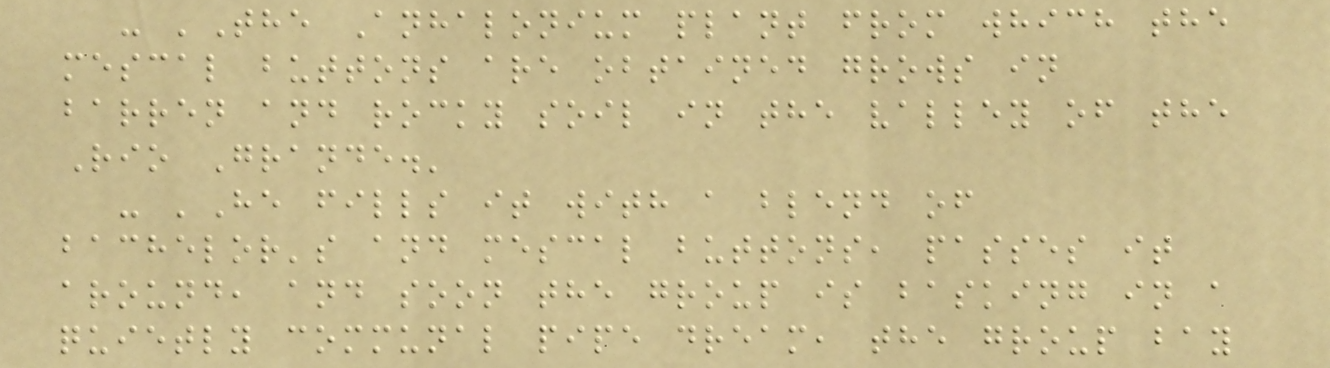- 'The Anhalonium plant from which the
mescal buttons are obtained grows in
barren and rocky soil in the valley of the
Rio Grande.'
- 'He fills it with a blend of
bachelor's and mescal buttons, passes it
around, and soon the group is basking in a
quietly communal pipe dream, the group bay
